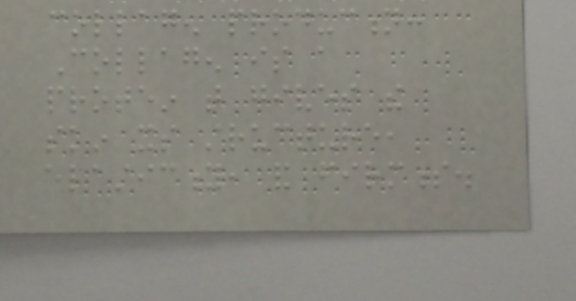collagen production:
Collagen is a
protein that gives the
skin its structure,
elasticity, and firmness.
